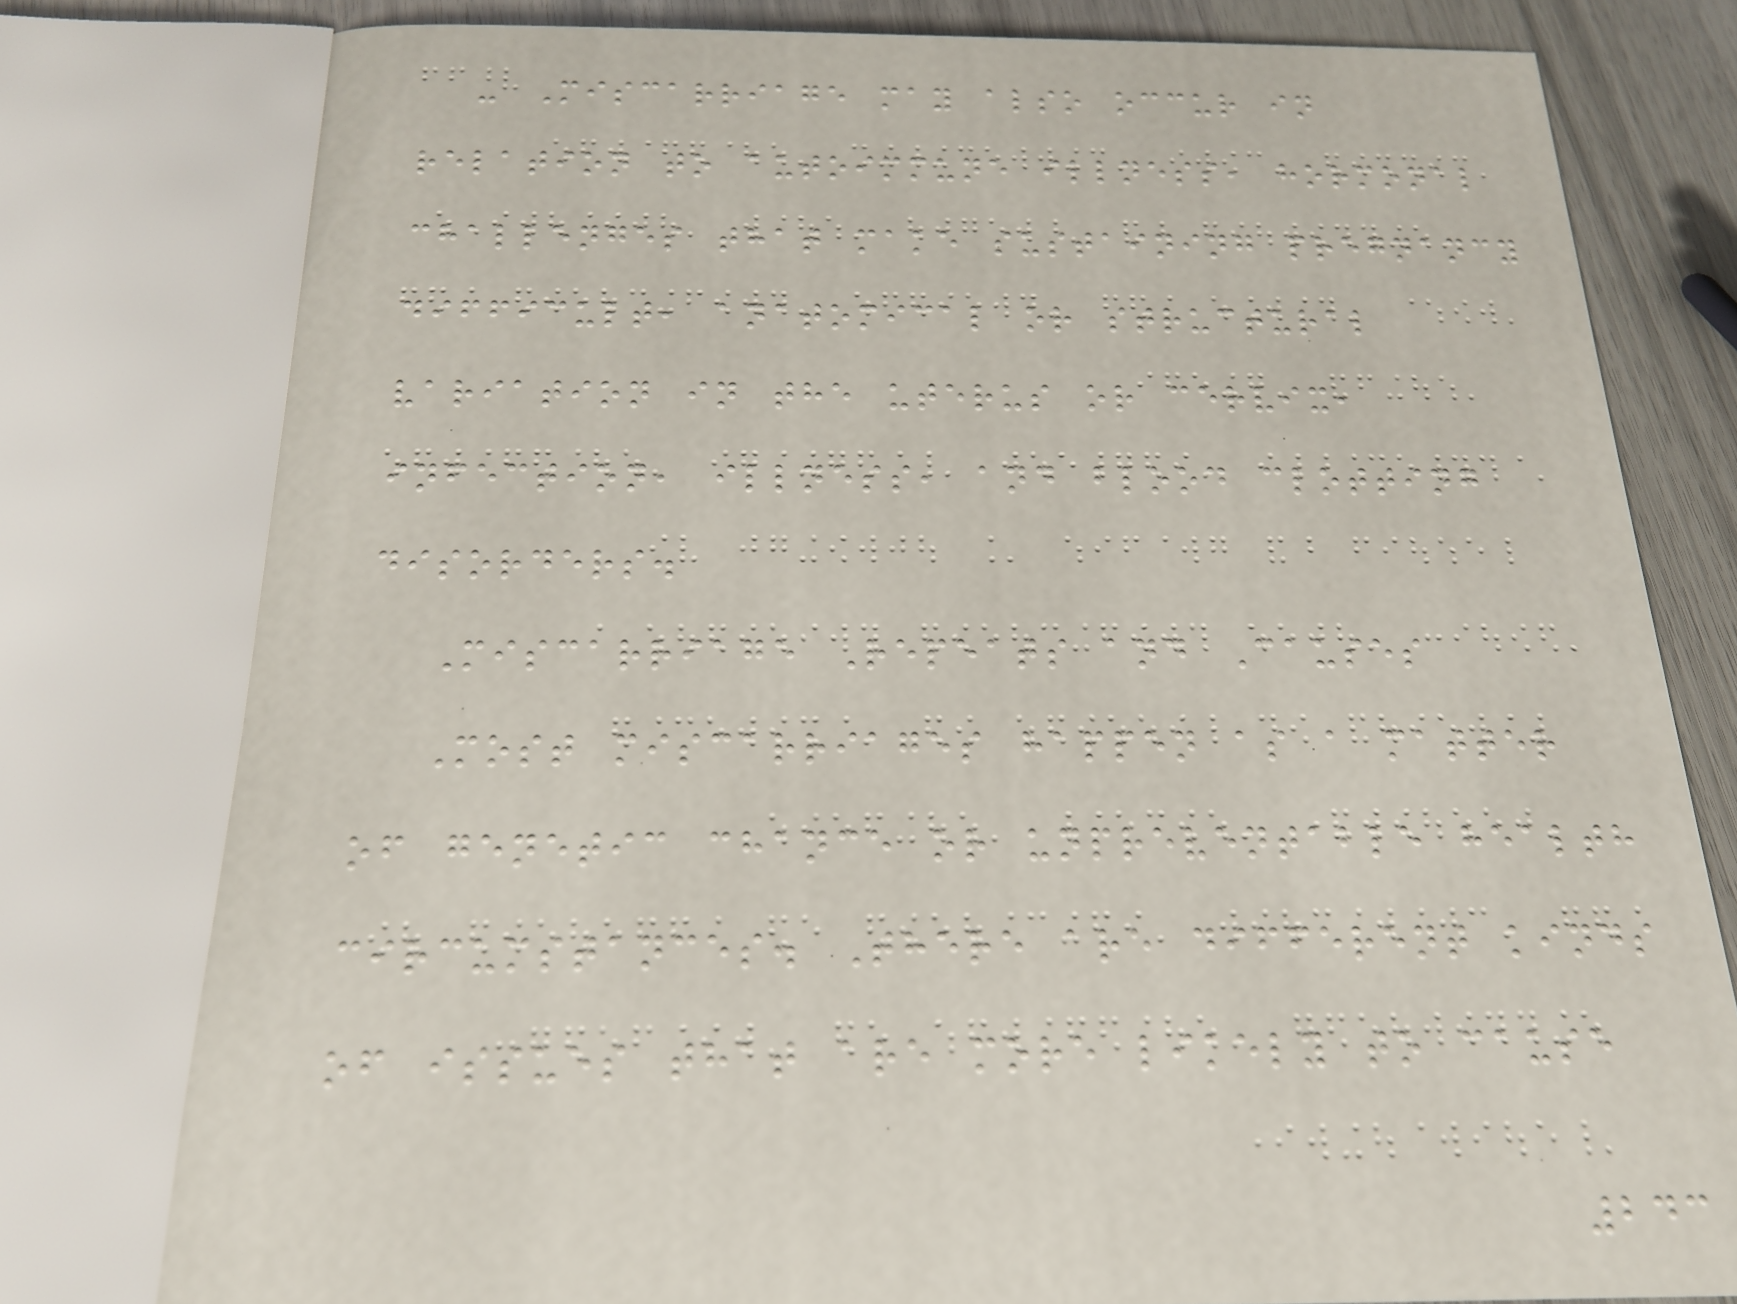- Miscarriage may also occur in
relation to autoimmune illness, hormonal
challenges that make sustaining pregnancy
difficult, anatomical or structural
variation in the uterus or cervix,
infection, illness, and blood clotting
disorders.
Miscarriage Repeats and Causes
Most miscarriages happen as a matter
of genetic chance or unpreventable health
circumstances. There are different kinds
of issues that are more likely to cause
243
